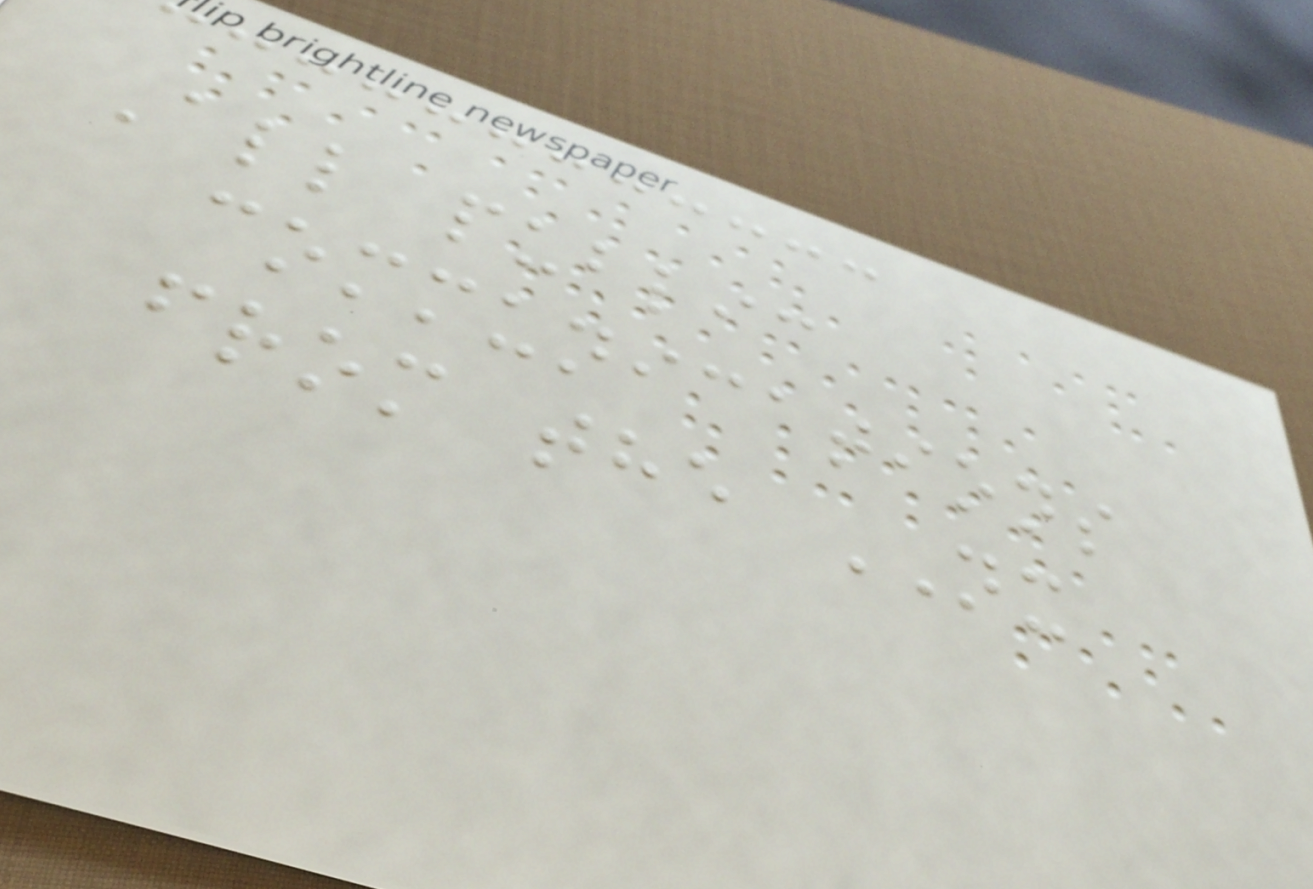All public
communications
from the NX
